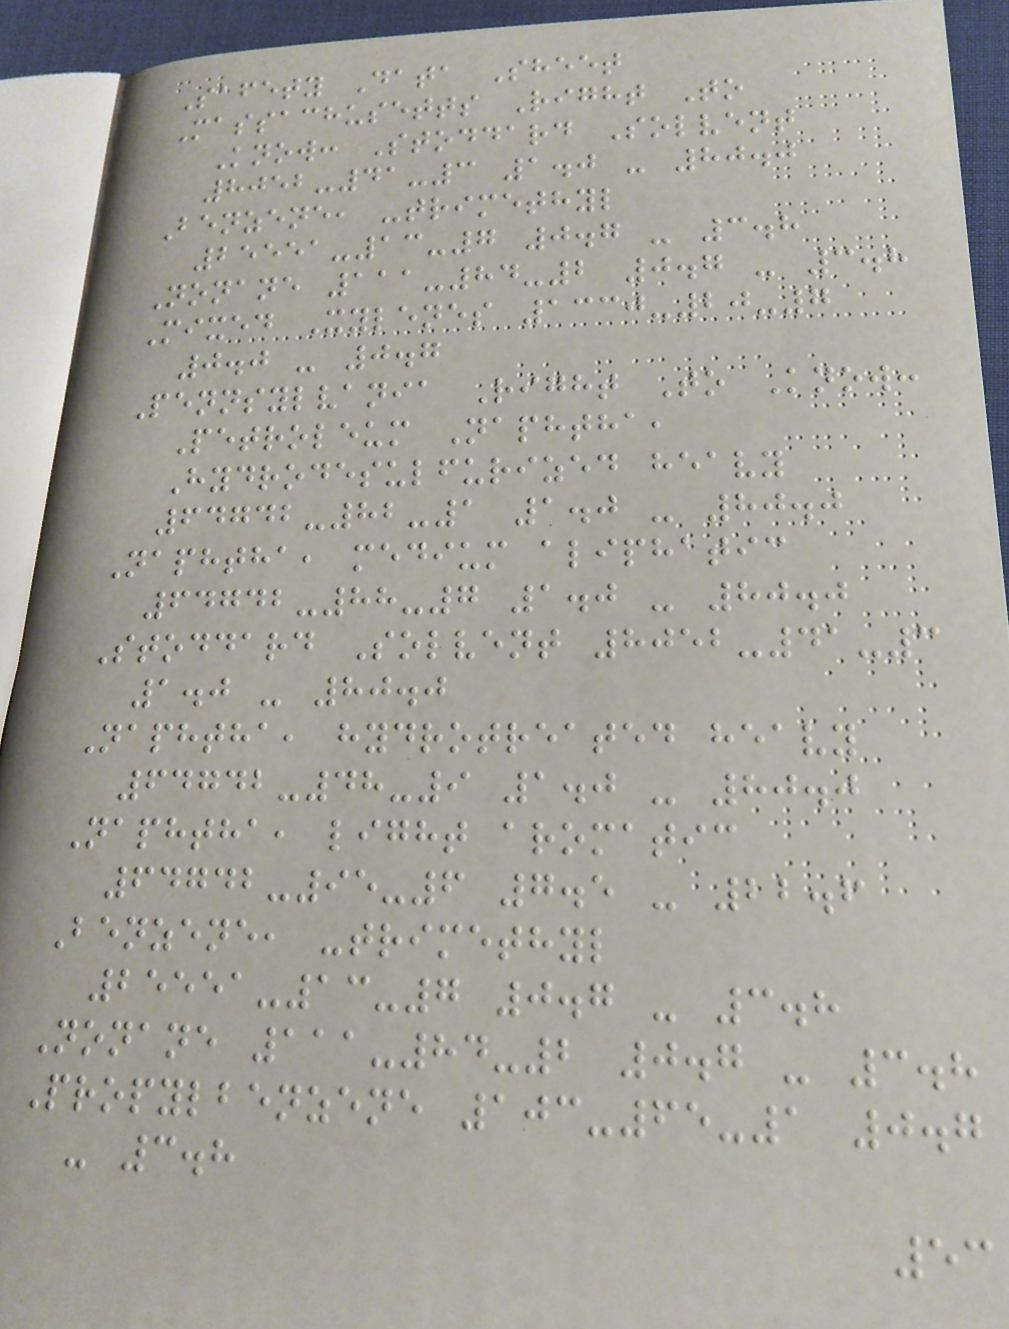Safety Data Sheet
Massachusetts Right To
Know: Stoddard Solvent
8052-41-3 1.0 - 80.0
Benzene, -trimethyl
25551-13-7 0.7 - 3.8
Nonane 111-84-2 0.7 - 3.8
Mixed Xylenes 1330-20-7
0.0 - 0.7
Pennsylvania Right To Know:
Petroleum Naphtha,
Hydrodesulfurized heavy
64742-82-1 1.0 - 80.0
Naphtha, medium aliphatic
64742-88-7 1.0 - 80.0
Stoddard Solvent 8052-41-3
1.0 - 80.0
Naphtha, hydrotreated heavy
64742-48-9 1.0 - 80.0
Naphtha, light aromatic
64742-95-6 7.5 - 22.6
Benzene, -trimethyl
25551-13-7 0.7 - 3.8
Nonane 111-84-2 0.7 - 3.8
Propylbenzene 103-65-1 0.7
- 3.8
53
